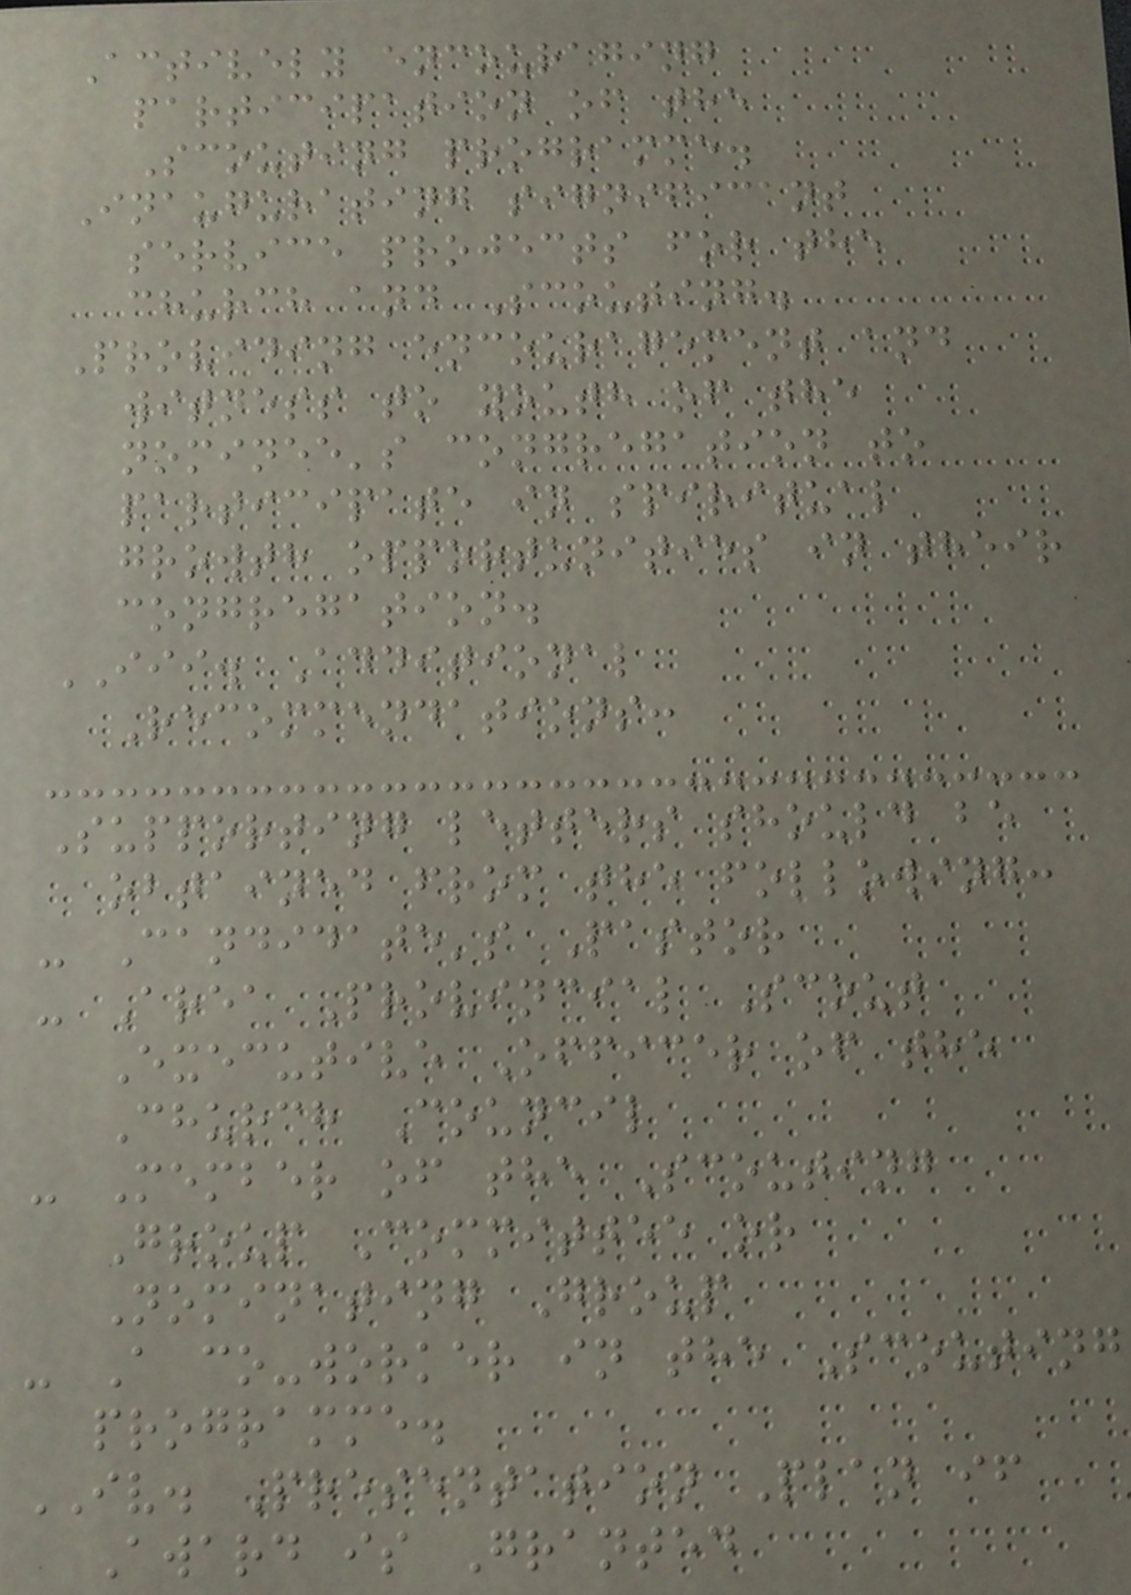Actively encouraging
participation of the
Scouting programme.
Inaugurating significant
service projects for the
church and Scouting.
Providing encouragement and
witness to youth of the
nominee's congregation to
participate in spiritual
growth opportunities in their
congregation.
III. Additional
Recommendations:
Supporting letters should be
obtained from the following:
- Candidate's Pastor
- Area Provincial Scout
Executive Officer of the
Church Council
- Member of the Scouting
Group Committee or
Nominating Group
- A co-worker in the Scouting
programme.
IV. Presentation Plan if
Award is Granted
